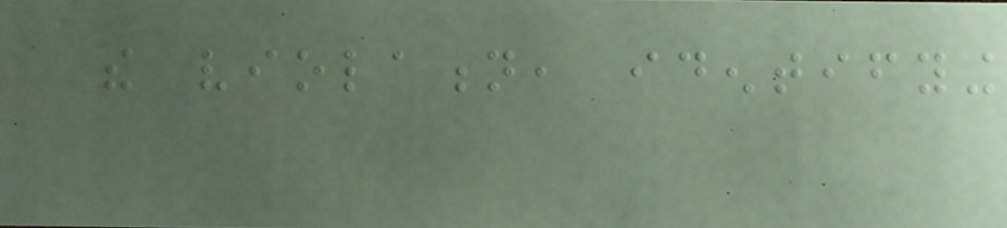the violation, identifying
